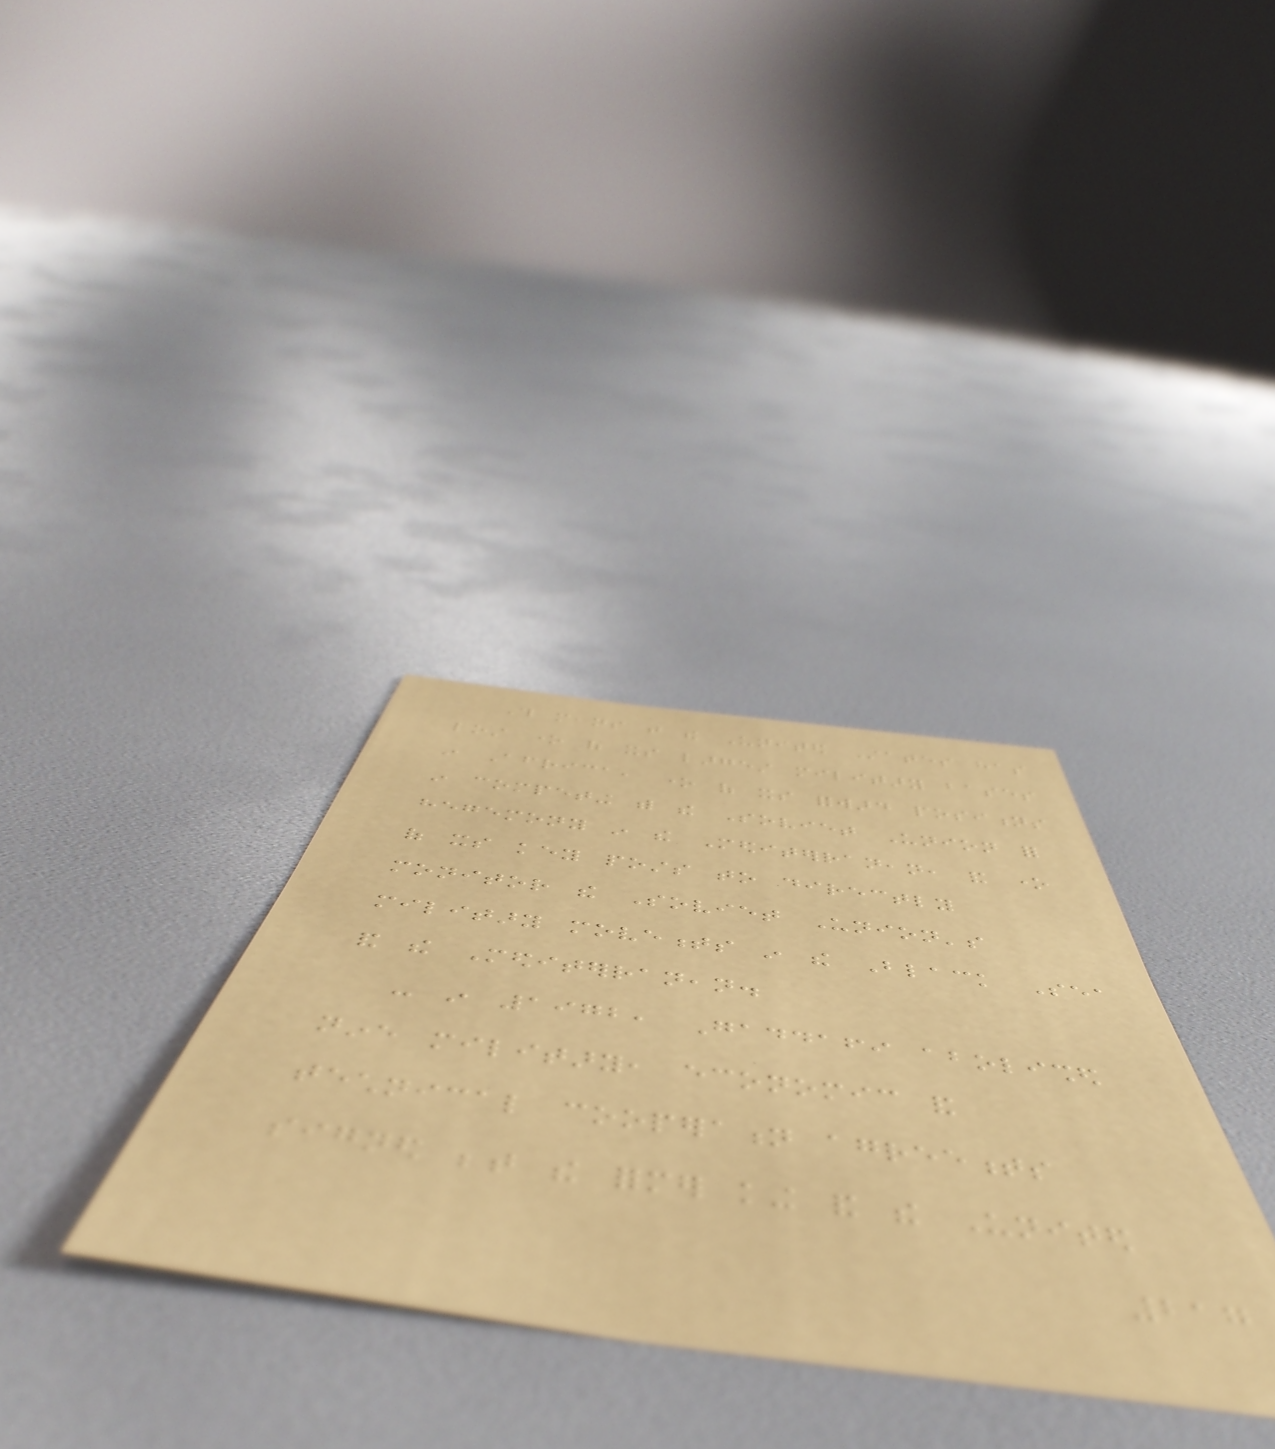This means that the United States has
lost one of its largest military bases
in Africa, one of its forward positions
in competing with the Soviet Union for
hegemony in the Mediterranean, and one
of its key posts to directly
monitor the Soviet Union's
military movements in the Black Sea
and the Mediterranean.
- in 1972, Gaddafi abolished
nine military, economic and
technical cooperation agreements
signed between the former king and the United
217
